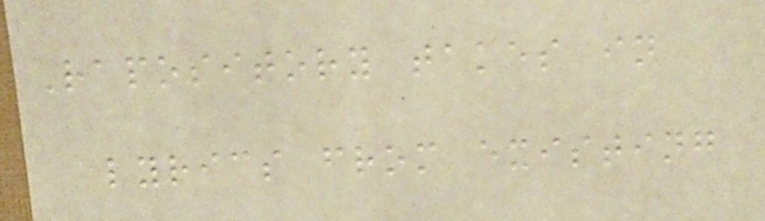Rapository takes in
lyrics from existing
